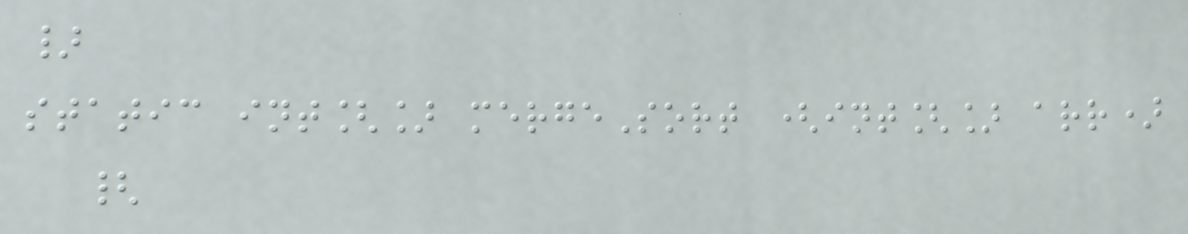}
static int[] mergeSort (int[] arr)
{
